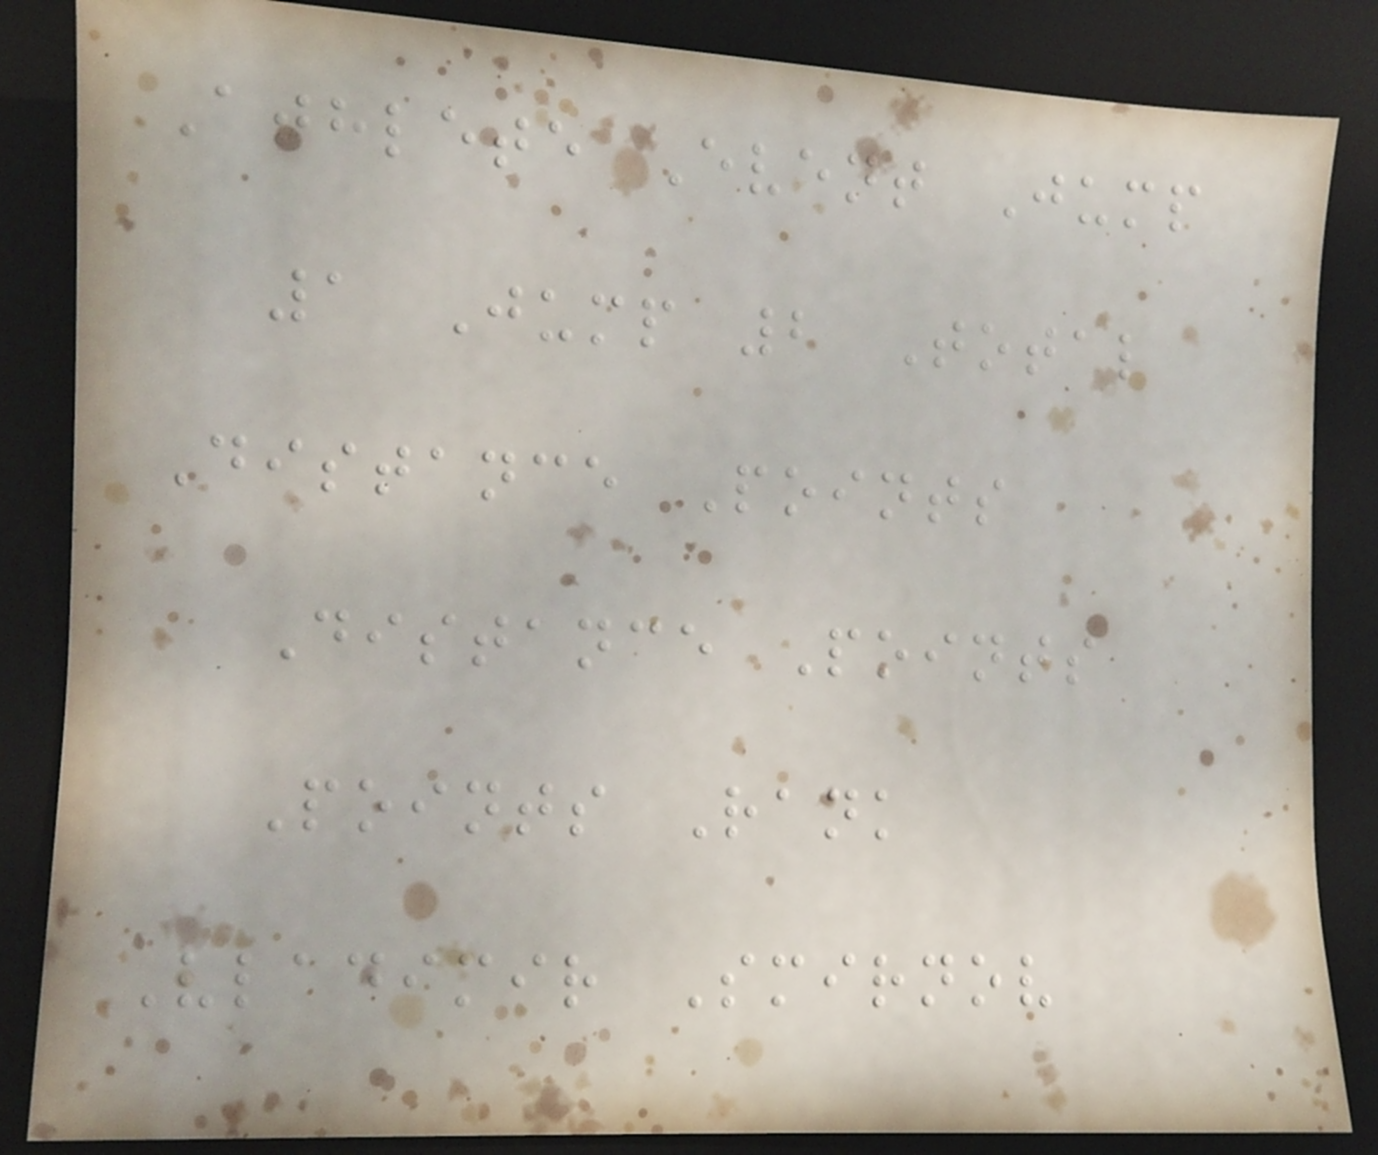Athlete Event Jump
1 Jump 2 Total
Distance Points
Distance Points
Points Rank
Vladimir Smirnov
